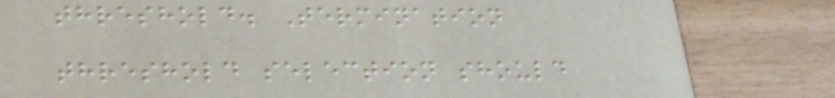threshold. Termination
threshold selection should
